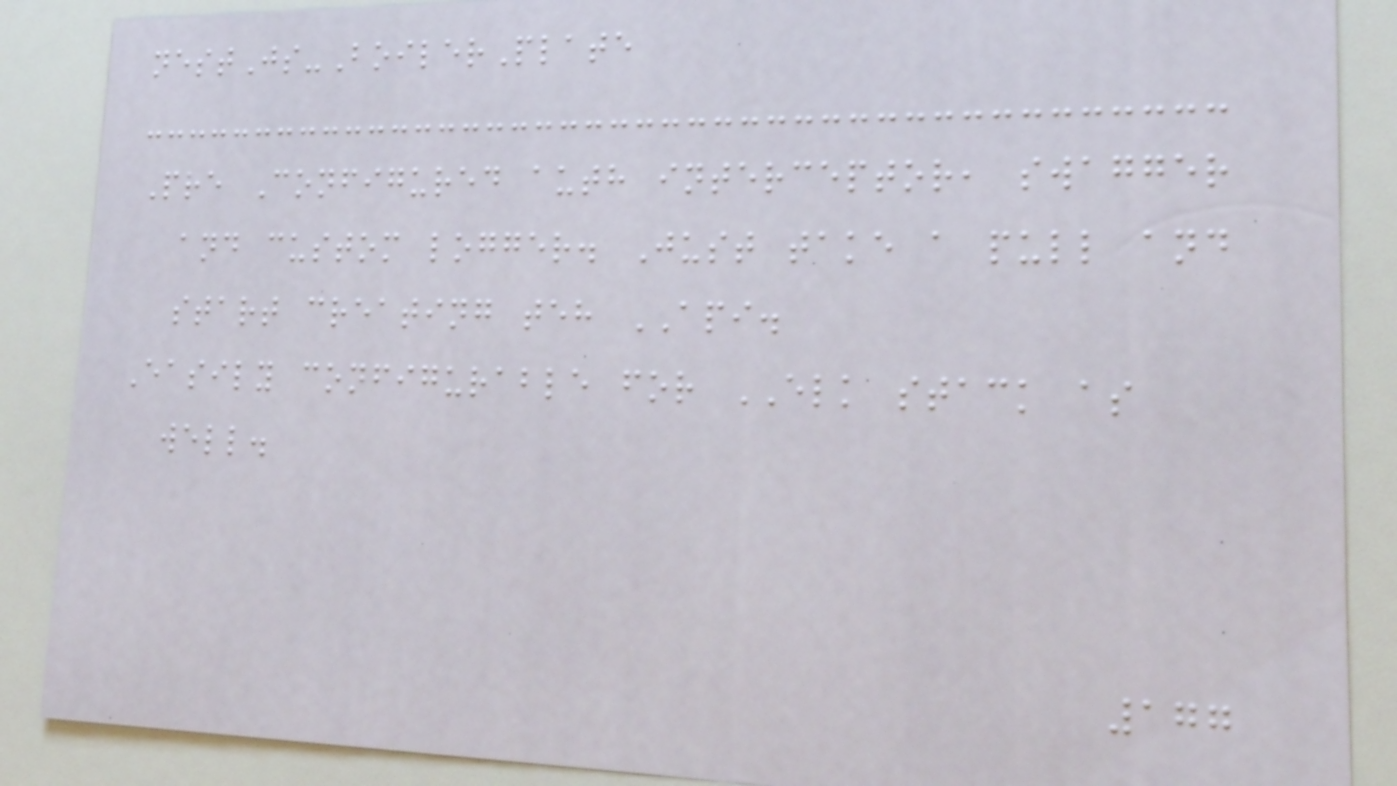nestJs-BoilerPlate
Pre Configured auth interceptor, swagger
and custom logger. Just take a pull and
start creating teh API.
Easily configurable for ELK stack as
well.
177
